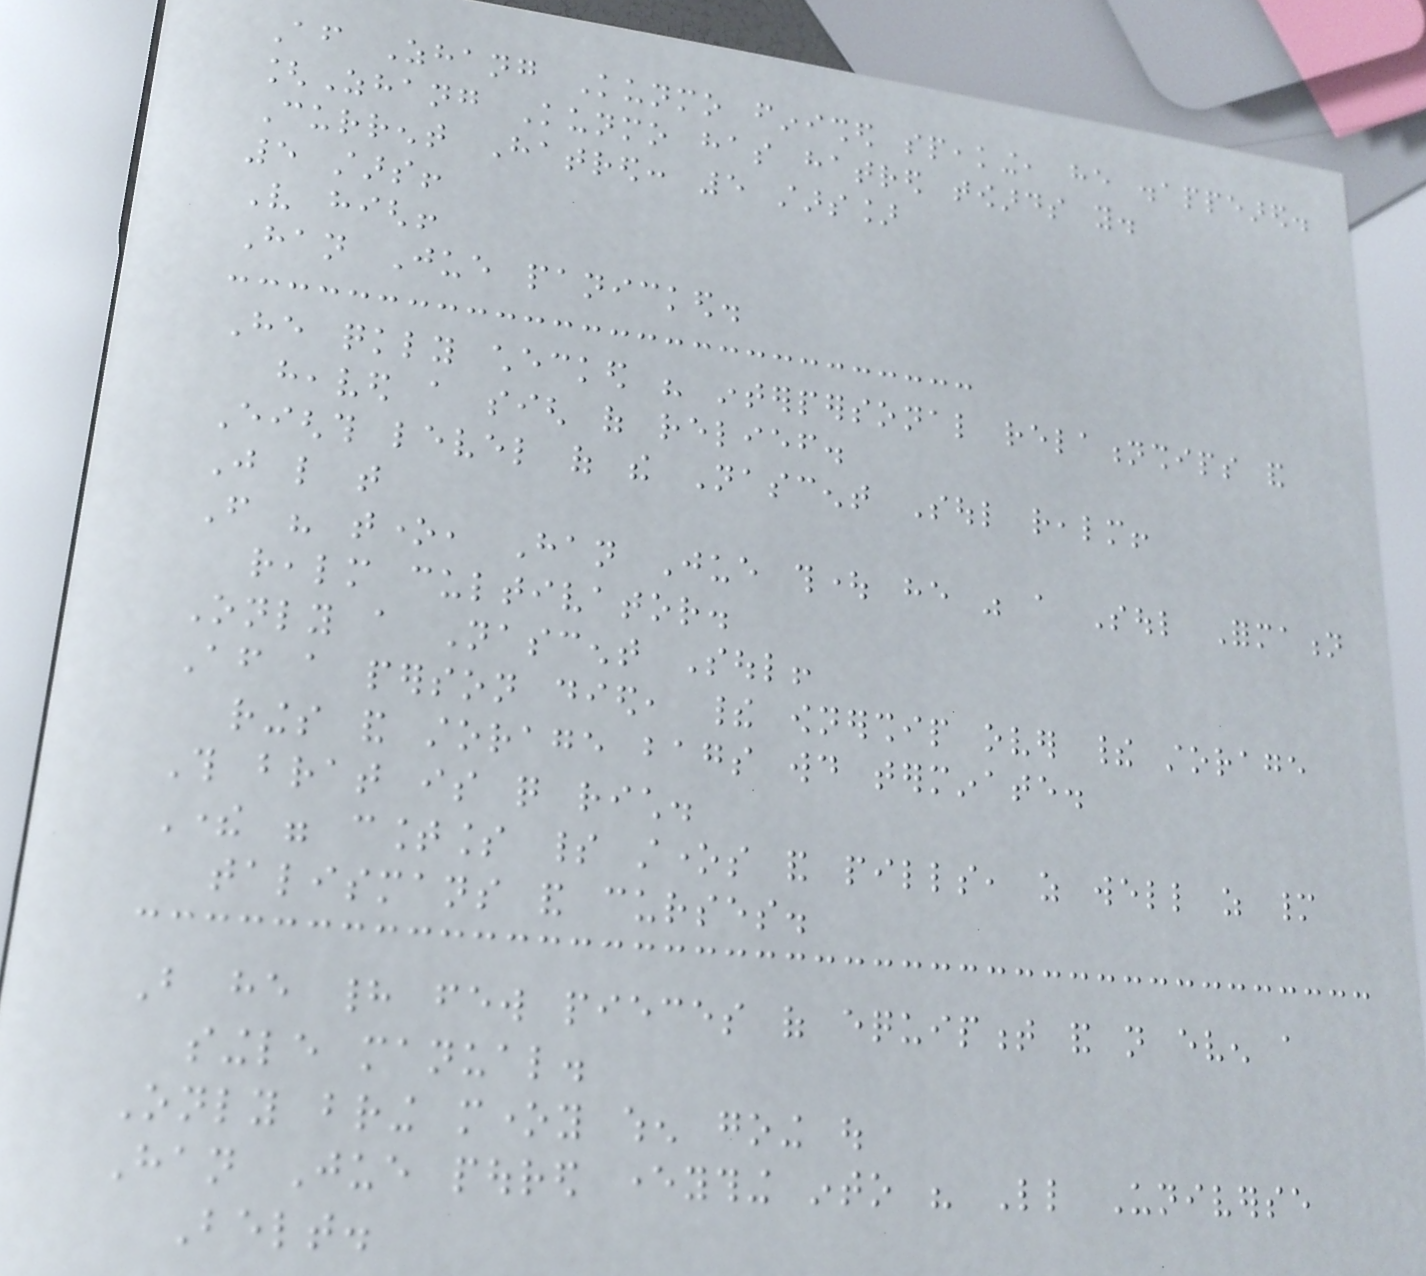After Zhang Kunmo finished speaking, he disappeared.
[Zhang Kunmo has hatred towards you.
Current Hatred: 5 stars]
5 stars!
Very high!
Han Jue panicked.
He quickly checked his interpersonal relationships and
heaved a sigh of relief.
Eighth level of the Nascent Soul realm!
Just like that
From his tone, Han Jue thought he was a Soul Formation
realm cultivator.
Only a Nascent Soul!
After a person died, their ownership over their storage
rings and storage bags would terminate.
This brat is quite rich.
There were countless spirit stones and pills, as well as many
talismans and curses.
But he had few pieces of equipment and not even a
single manual.
Only bring money when going out
Han Jue poured everything into his Little Universe
Belt.
